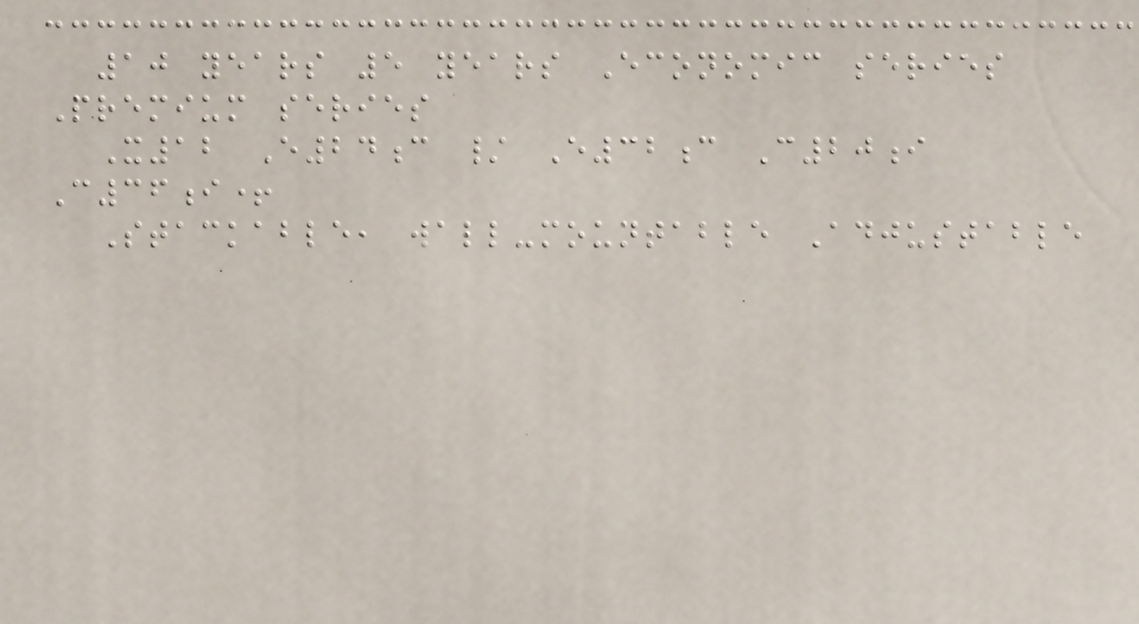10 years 5 years Economic series
Premium series
X12 E24c / E32c C20i
C36i+
Stackable, wall-mountable Adjustable
